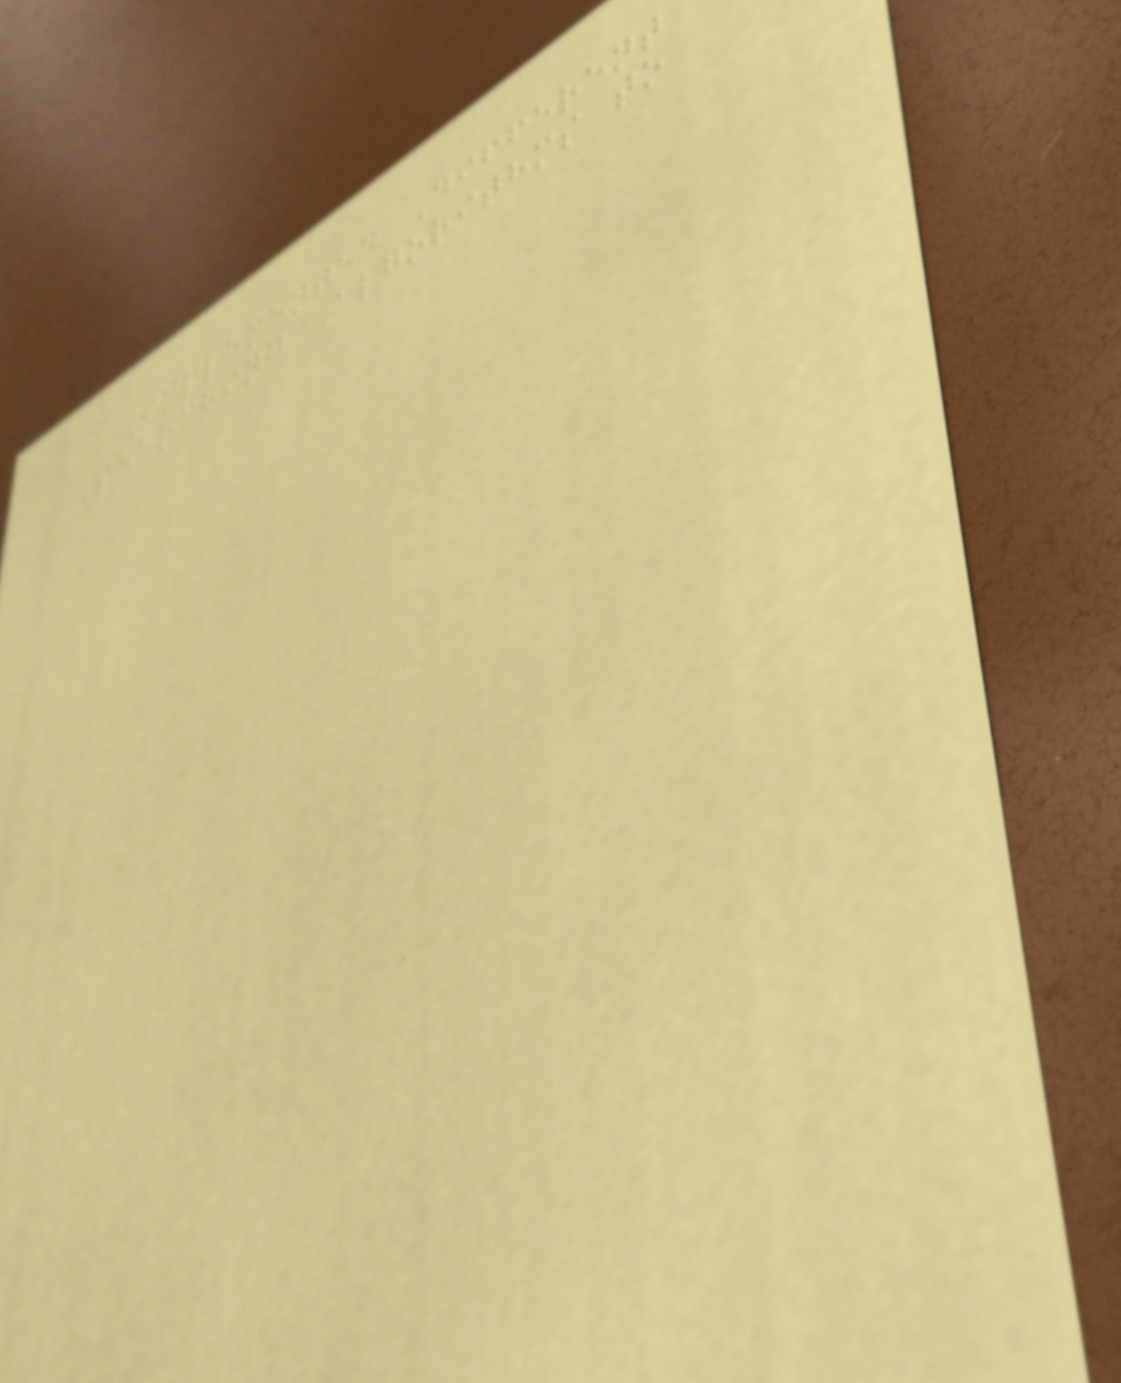Implemented Different
Searching Algorithms to
